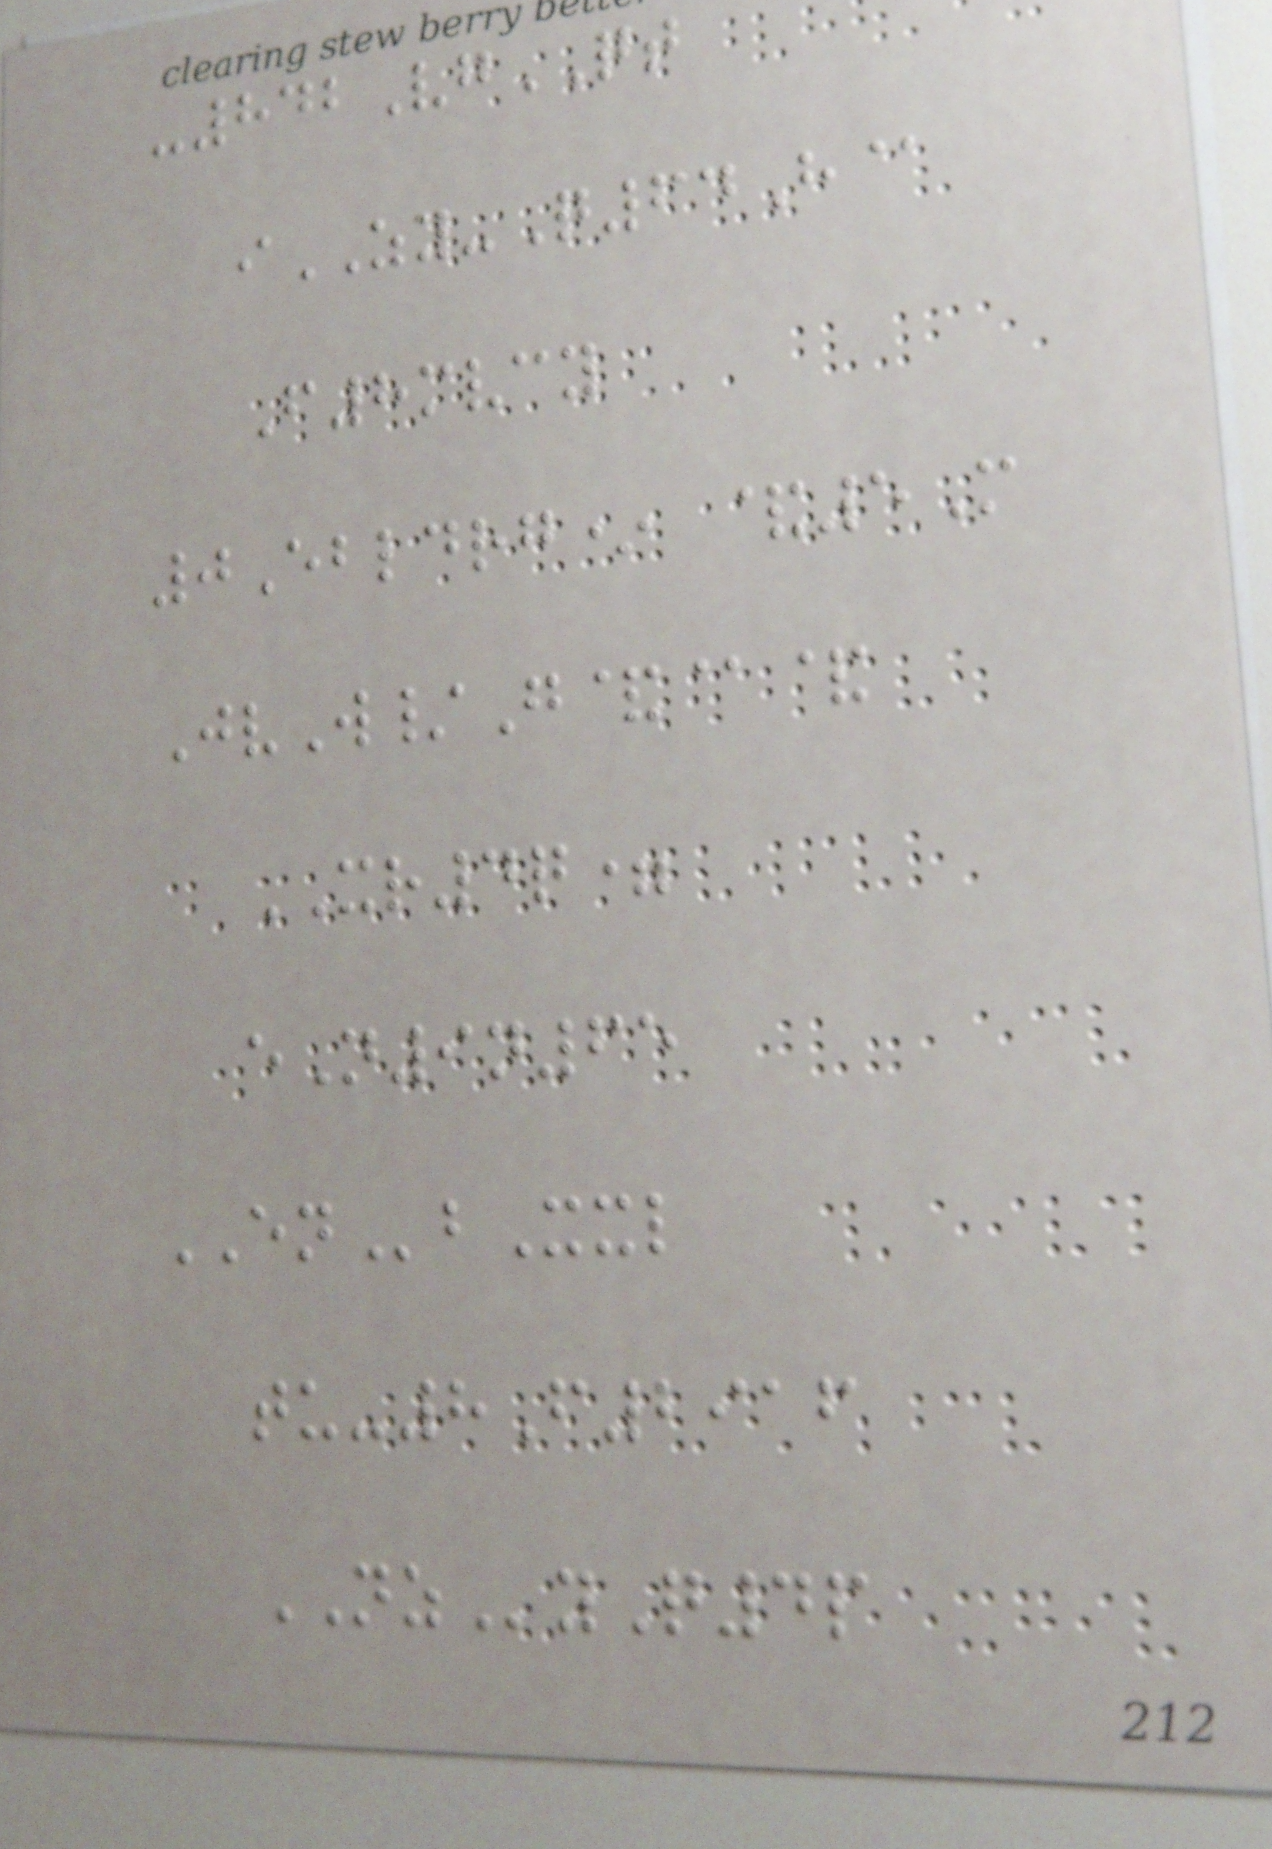-842VgQT
iZY-Q64H@
F8mvcy
0Ebldrg* &5M
JvW/G&@&
XR4q=
eN9n65
ENbXxl
tu-8F2916
NZyQ4p
